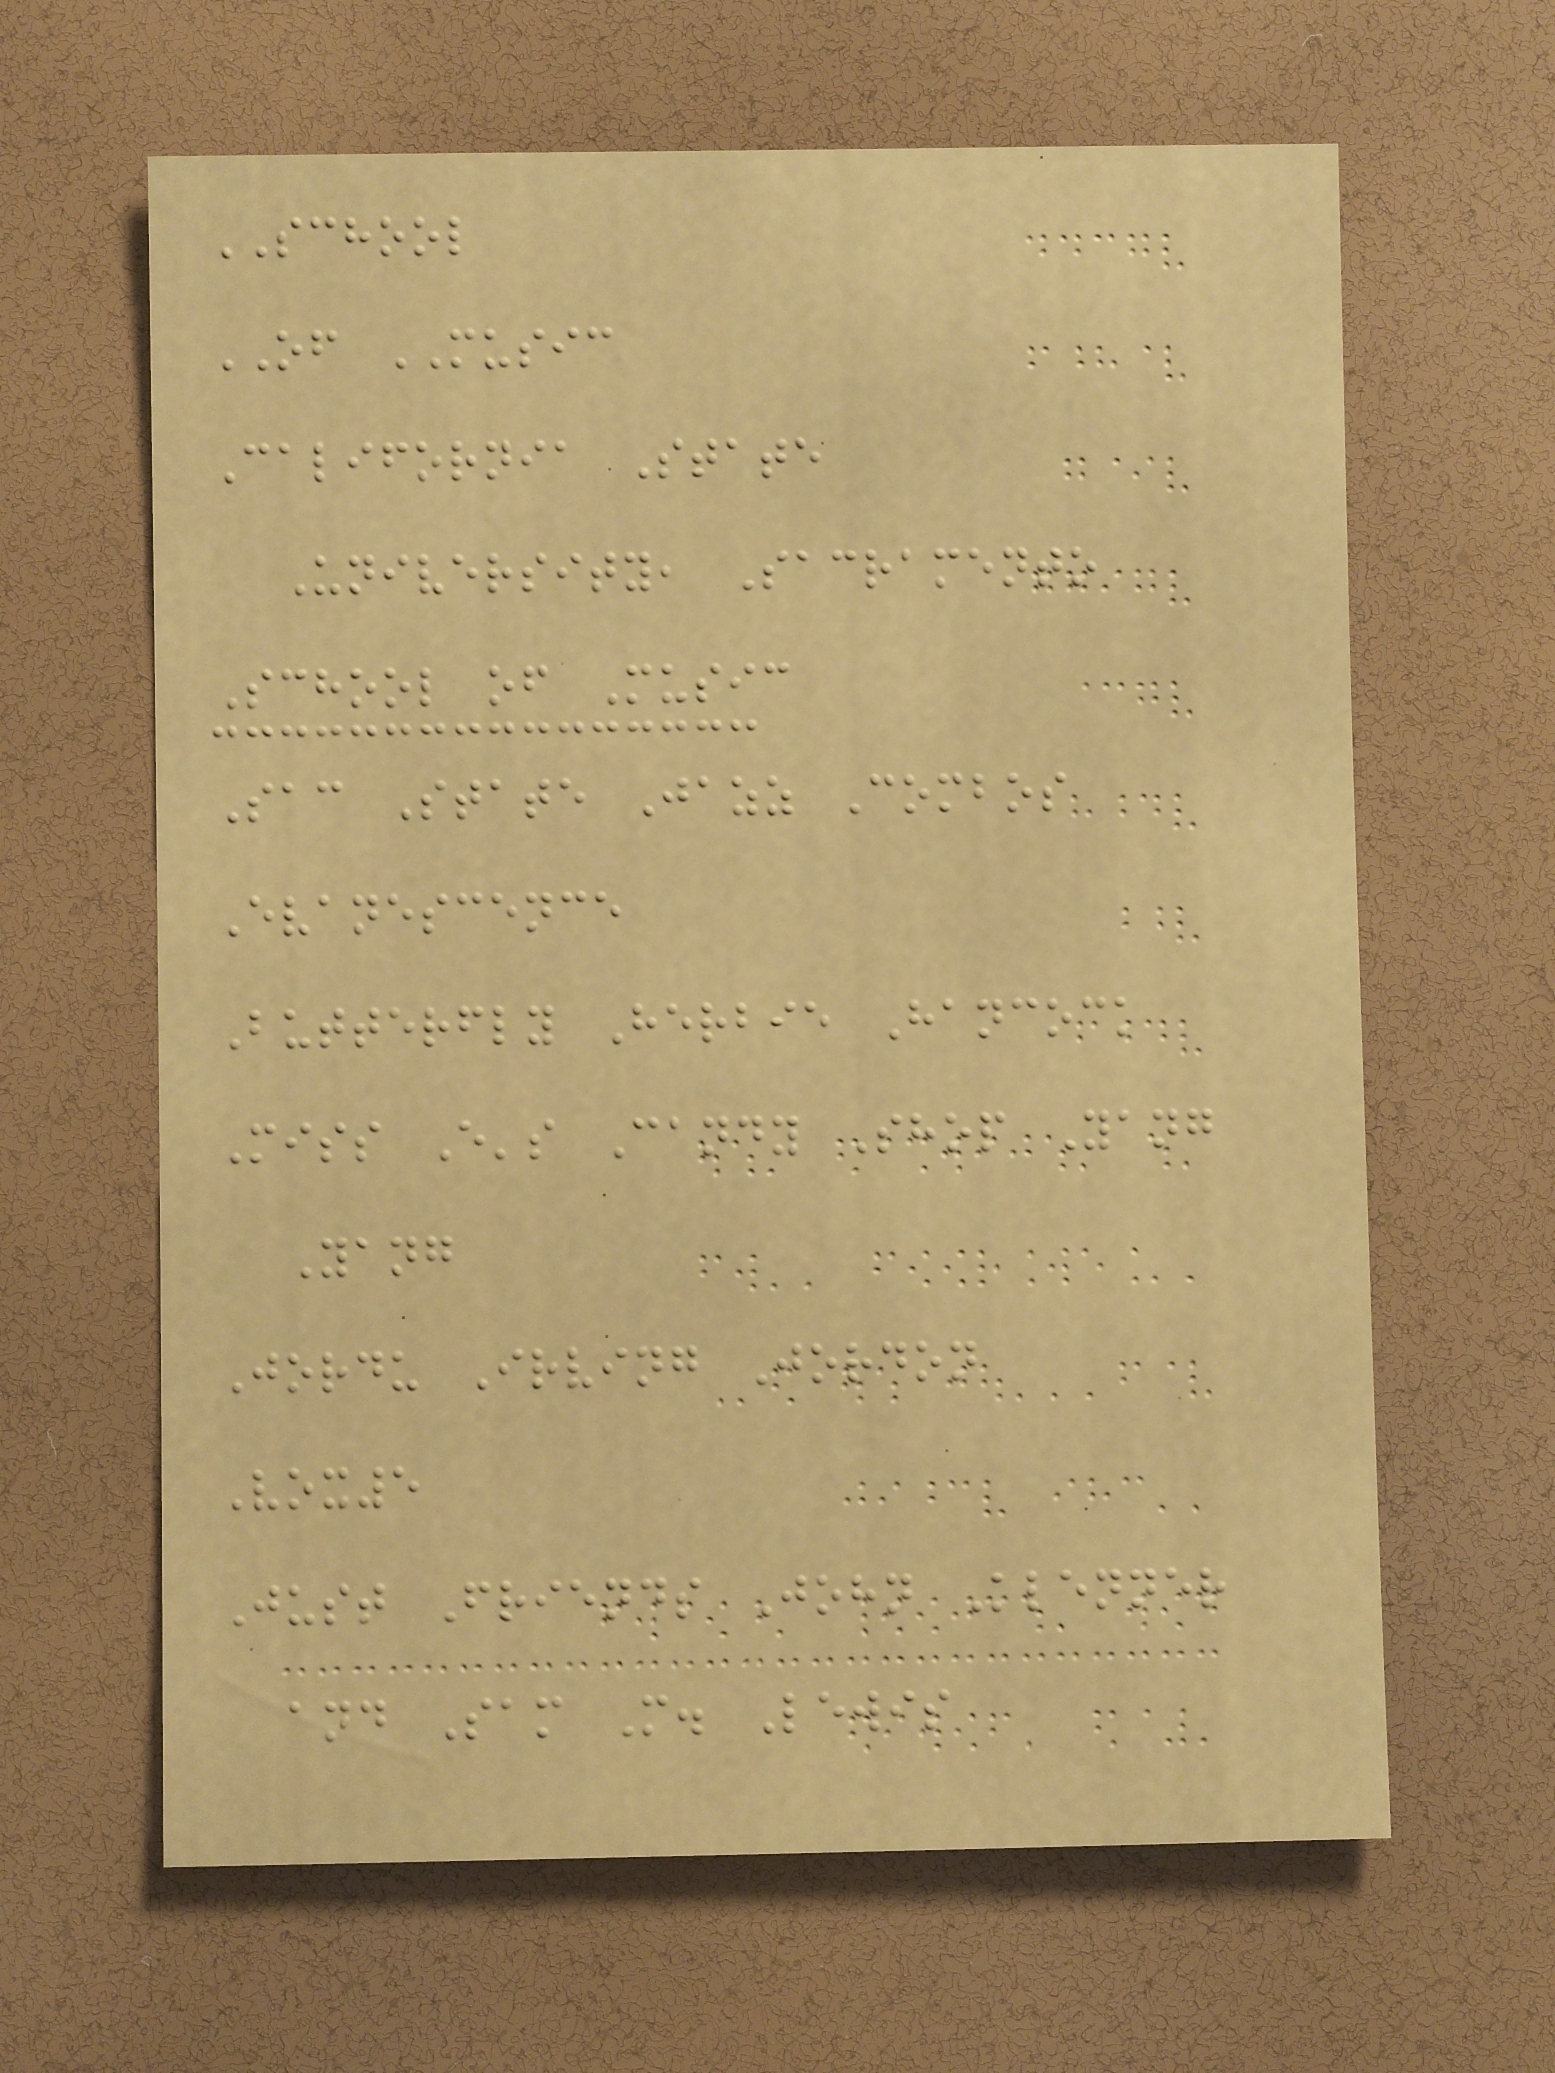SCHOOL
OF MUSIC
California State
University, Sacramento
School of Music
Sac State Jazz Combos
Evanescence
Butterfly Herbie Hancock
Miss E's Candy Shop Yang
Yang
Jordu Irving Jordon
Vox5
Just Friends John Klenner
and Sam M. Lewis
